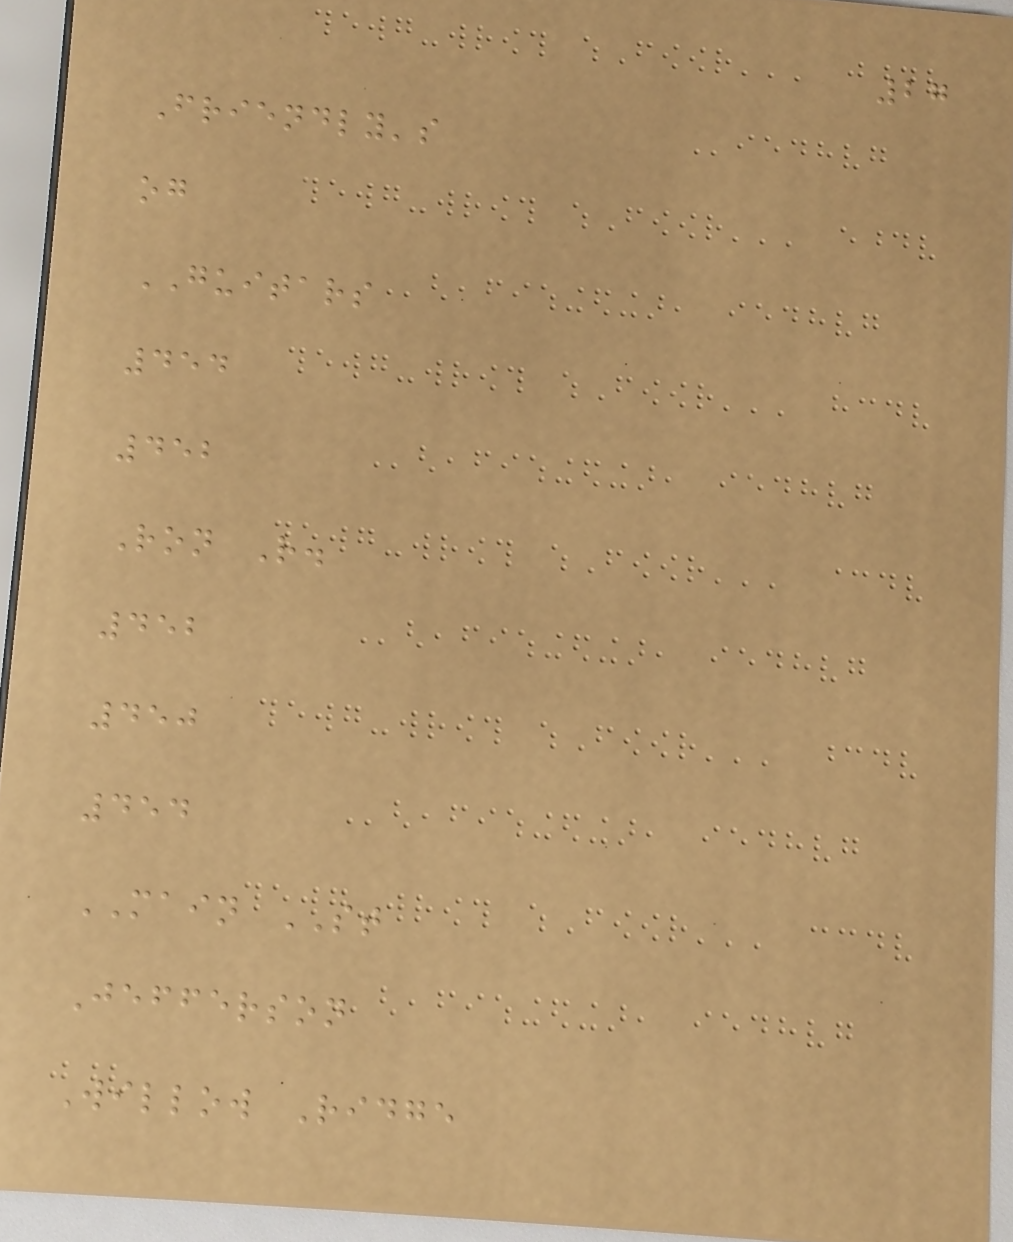27
Friendly's
og
GUITARS
454
452
Ron R.
452
450
454
MAIN ST
Jefferson
Willow Ridge
